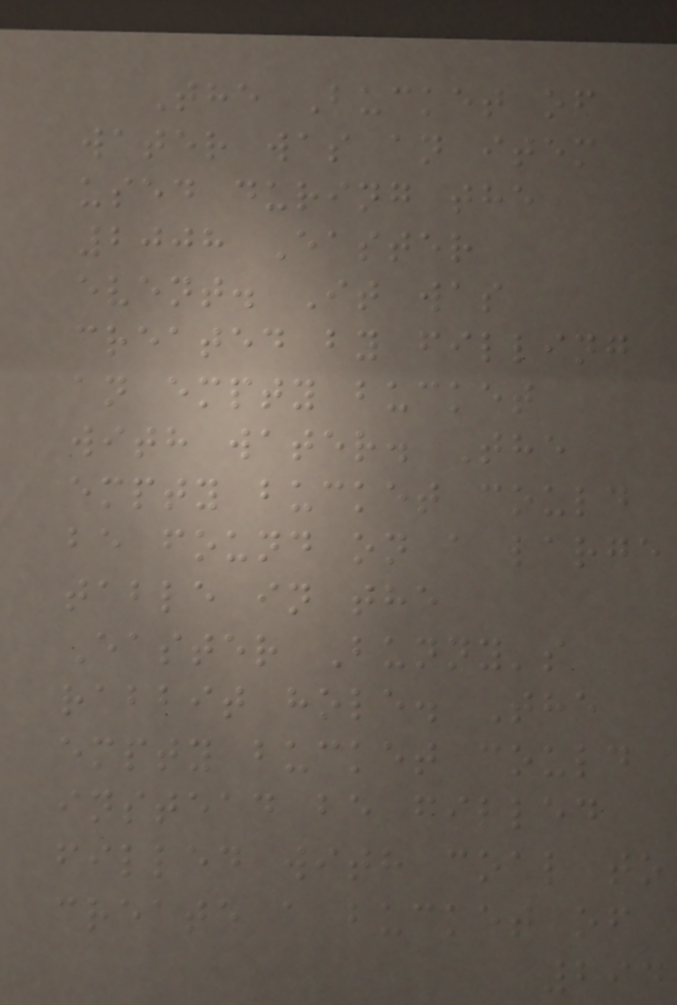The Bucket of
water was an item
used during the
2008 Easter
event. It was
created by filling
an empty bucket
with water. The
empty bucket could
be found on a large
table in the
Easter Bunny's
rabbit hole. The
empty bucket could
instead be filled
filled with coal to
create a bucket of
294
